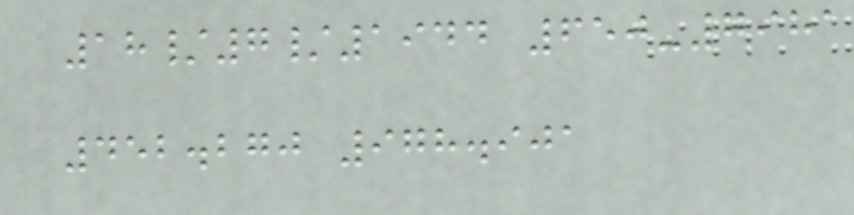18/7/1944 650-7981
452.270 978.901
